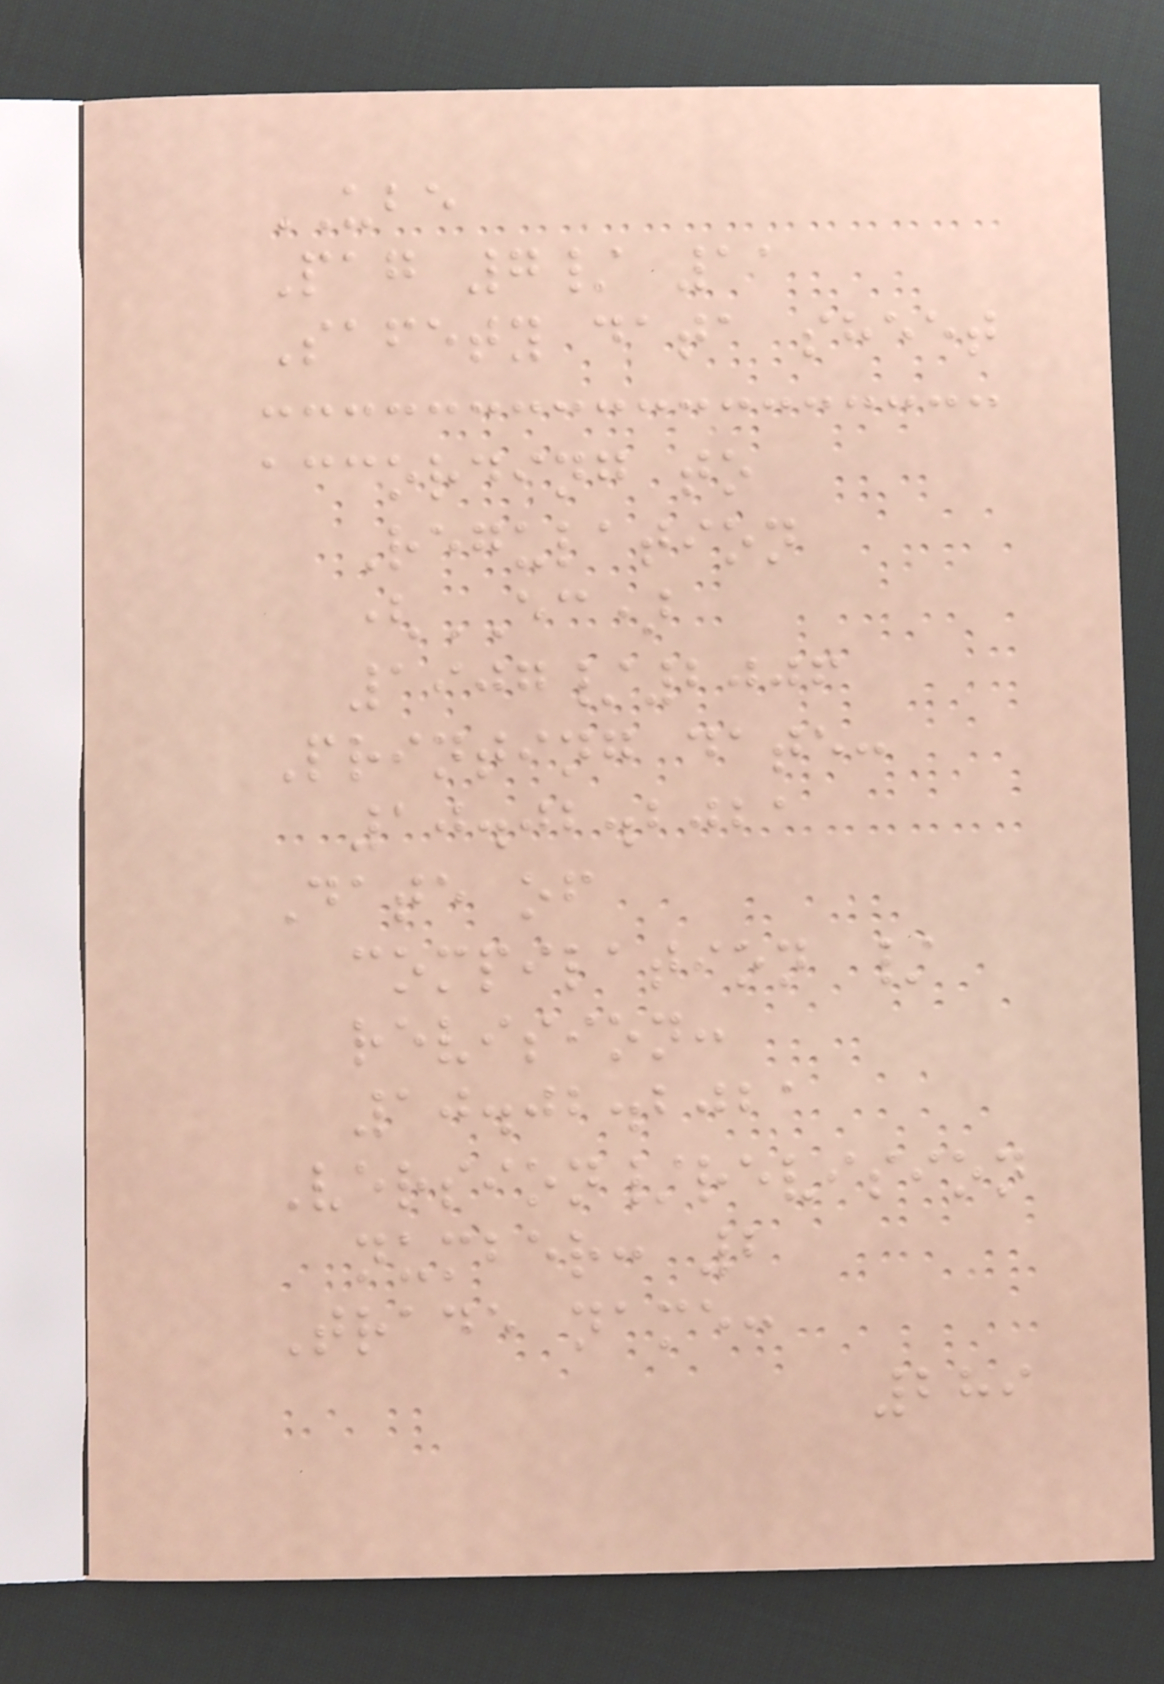UBE
Pag 7/ 11
Safety data sheet
according to
Regulation
(EC)
1907/2006
Printing date:
10.02.2021
Date of
compilation /
revision:
10.02.2021
Version/revision
number: 2
Trade name:
289
